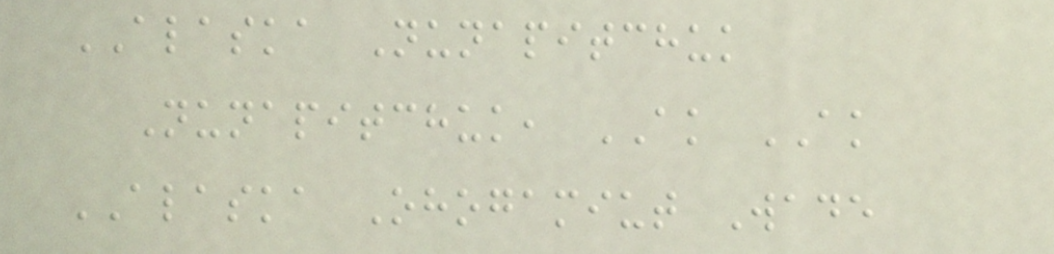ALASKA Nunapitchuk
Nunapitchuk, AK AK
ALASKA Ohogamiut Wade
